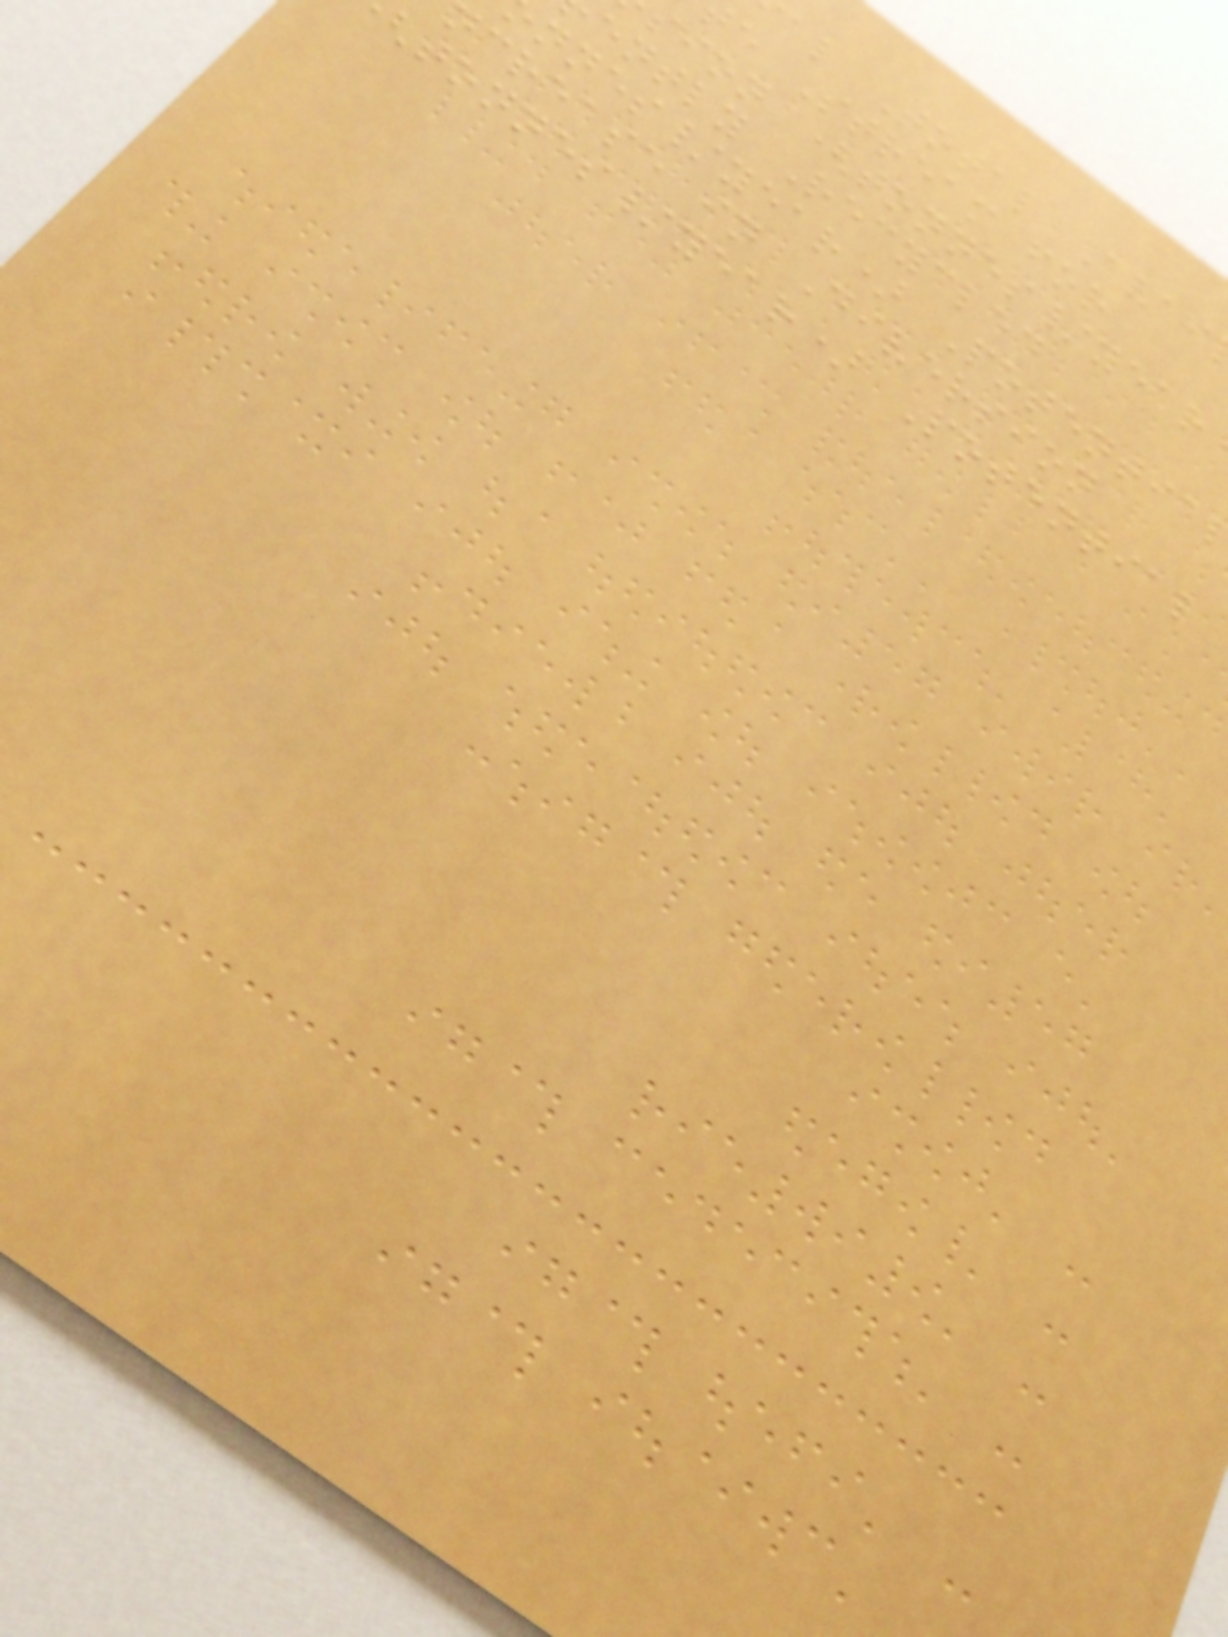al Total Avai
e Stream for
sion (tonnes/year
ently Recycled
nnes/year) Potentia
ncrease in Diversion
tonnes/year) Potential
